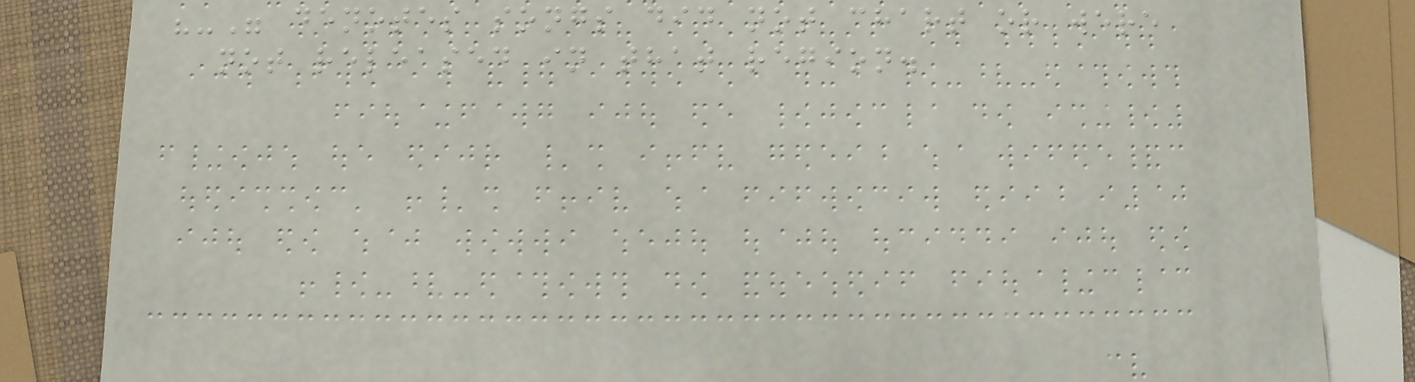"-" denotes songs did not chart or were
not released in that region.
